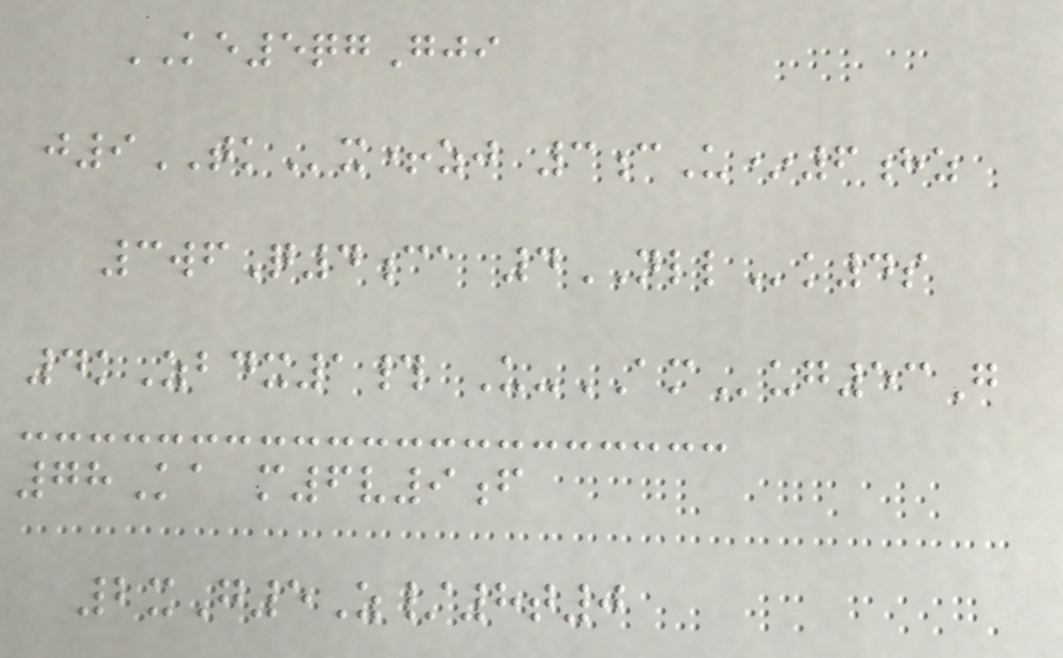KE5qgGji
j9TKx+zj 3cU*6hz
3wfQ4ca 4NLLk4s
4kZbdx1# U-AMug53G
78Ka m6v9f
2xG5Z/8t0
